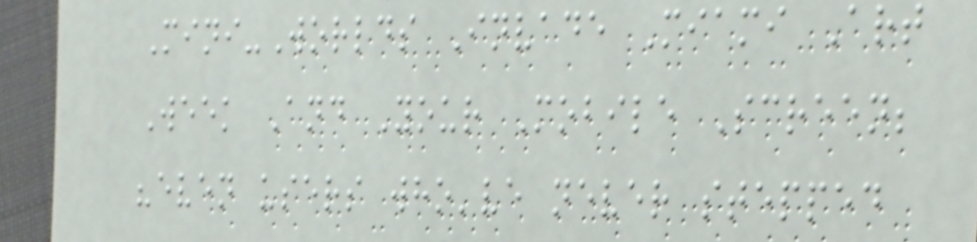Mini-Worlds Invade Miami Art
Week And Your Mobile Screen;
"even users who've never stepped
